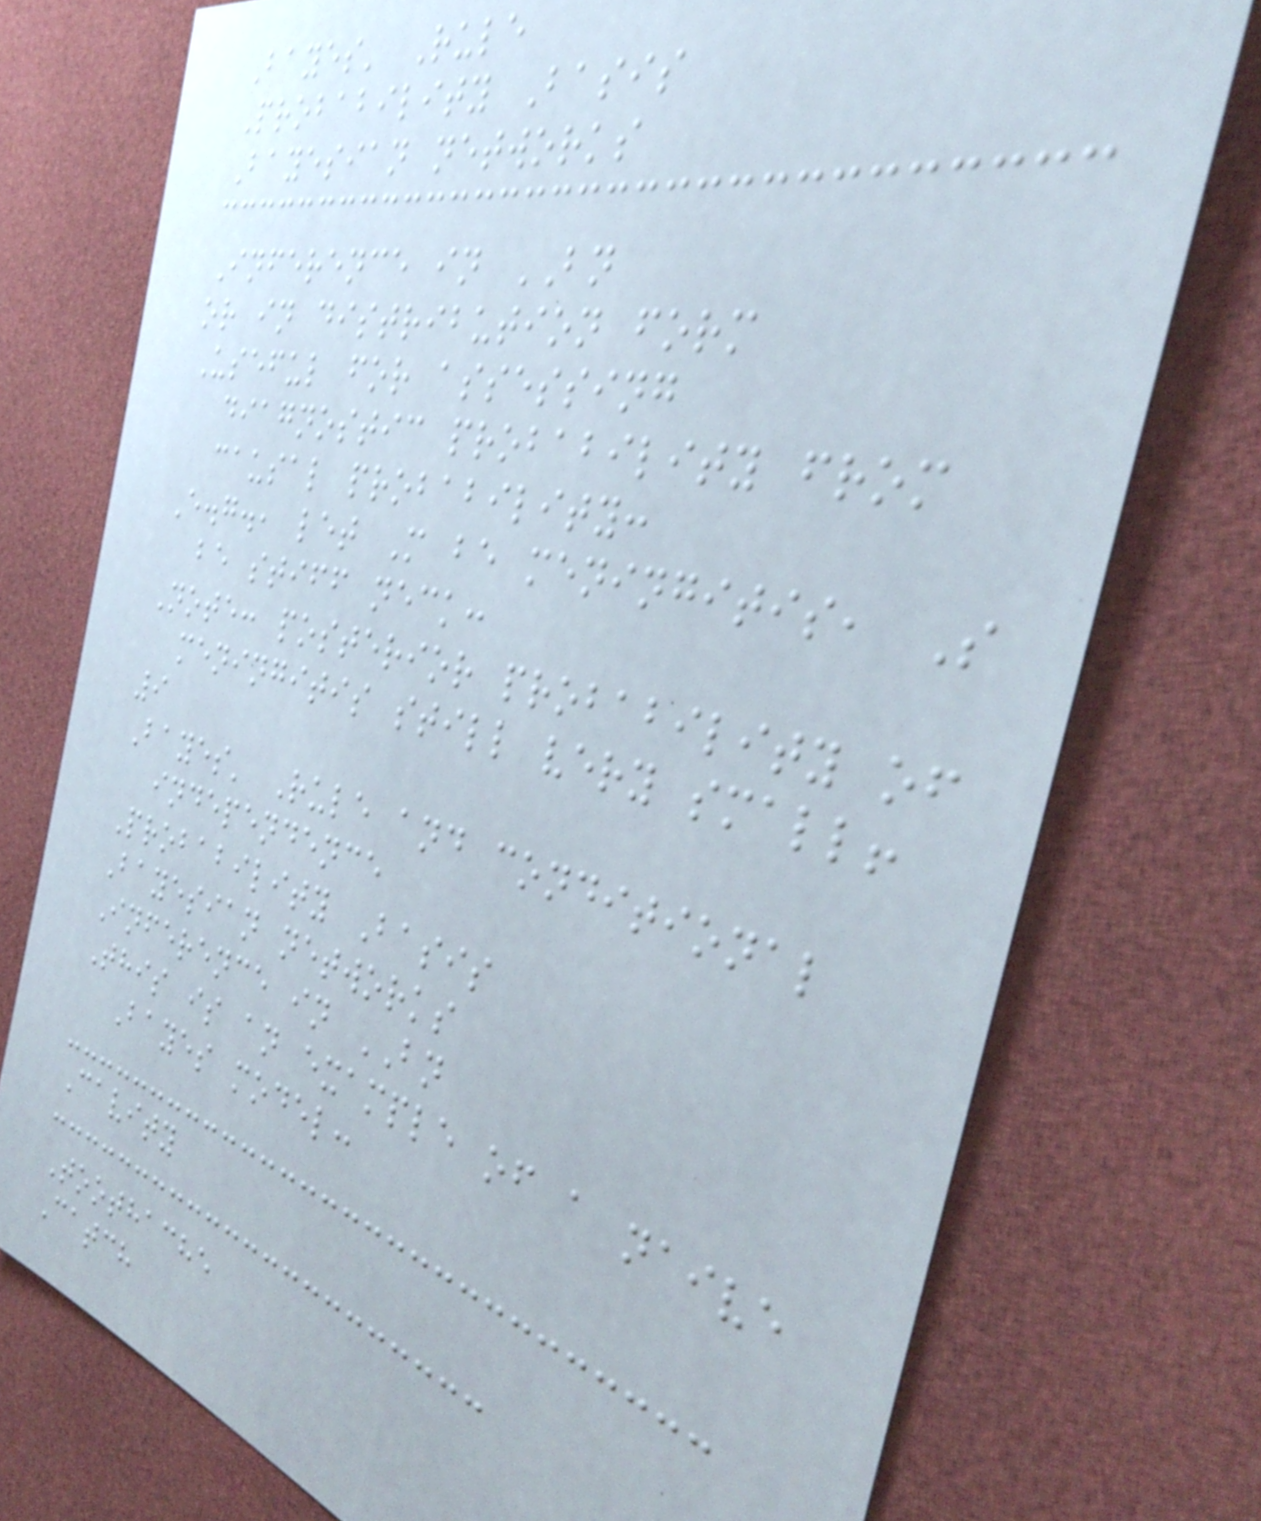Bayes' Rule
Probability Basis
Bayesian networks
Inference in BN
or in distribution form
Useful for assessing
diagnostic probability from
causal probability:
E.g., let M be meningitis, S
be stiff neck:
Note: posterior probability of
meningitis still very small!
9
Bayes' Rule and conditional
independence
Probability Basis
Bayesian networks
Inference in BN
This is an example of a naive
Bayes model:
Cavity
Toothache
Catch
